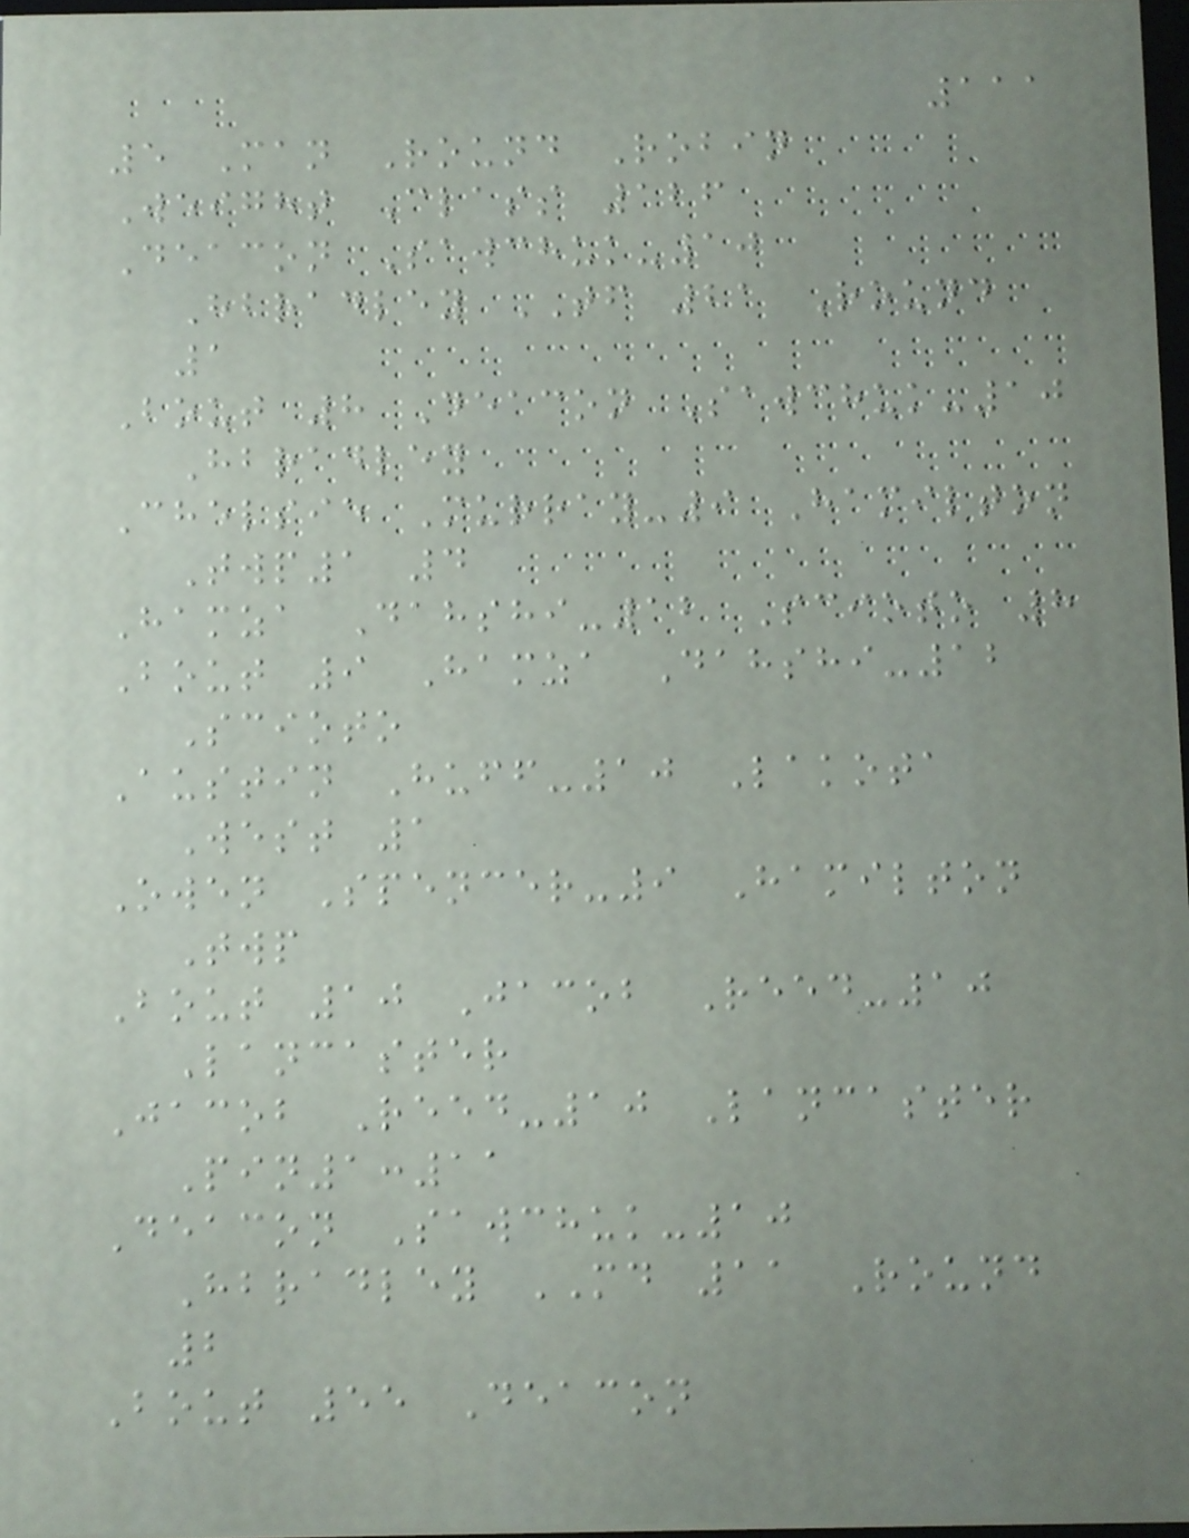111
5 Man Round Robin
Weight Class 126
Deacon Sawchuk-10
Hbradley TF 21 Round
1
Bout 8 Deacon Sawchuk-10
Hbradley
Chelsie Murray-9 Hamilton
Twp1 4
Hamza Dahshi-12 Scioto 8
Bout 9 Hamza Dahshi-12
Scioto
Austin Huff-10 Lakota
West 1
Owen Spencer-9 Hamilton
Twp
Bout 10 Jacob Reed-10
Lancaster
Jacob Reed-10 Lancaster
Pin1:11
Deacon Sawchuk-10
Hbradley MD 11 Round
2
Bout 55 Deacon
